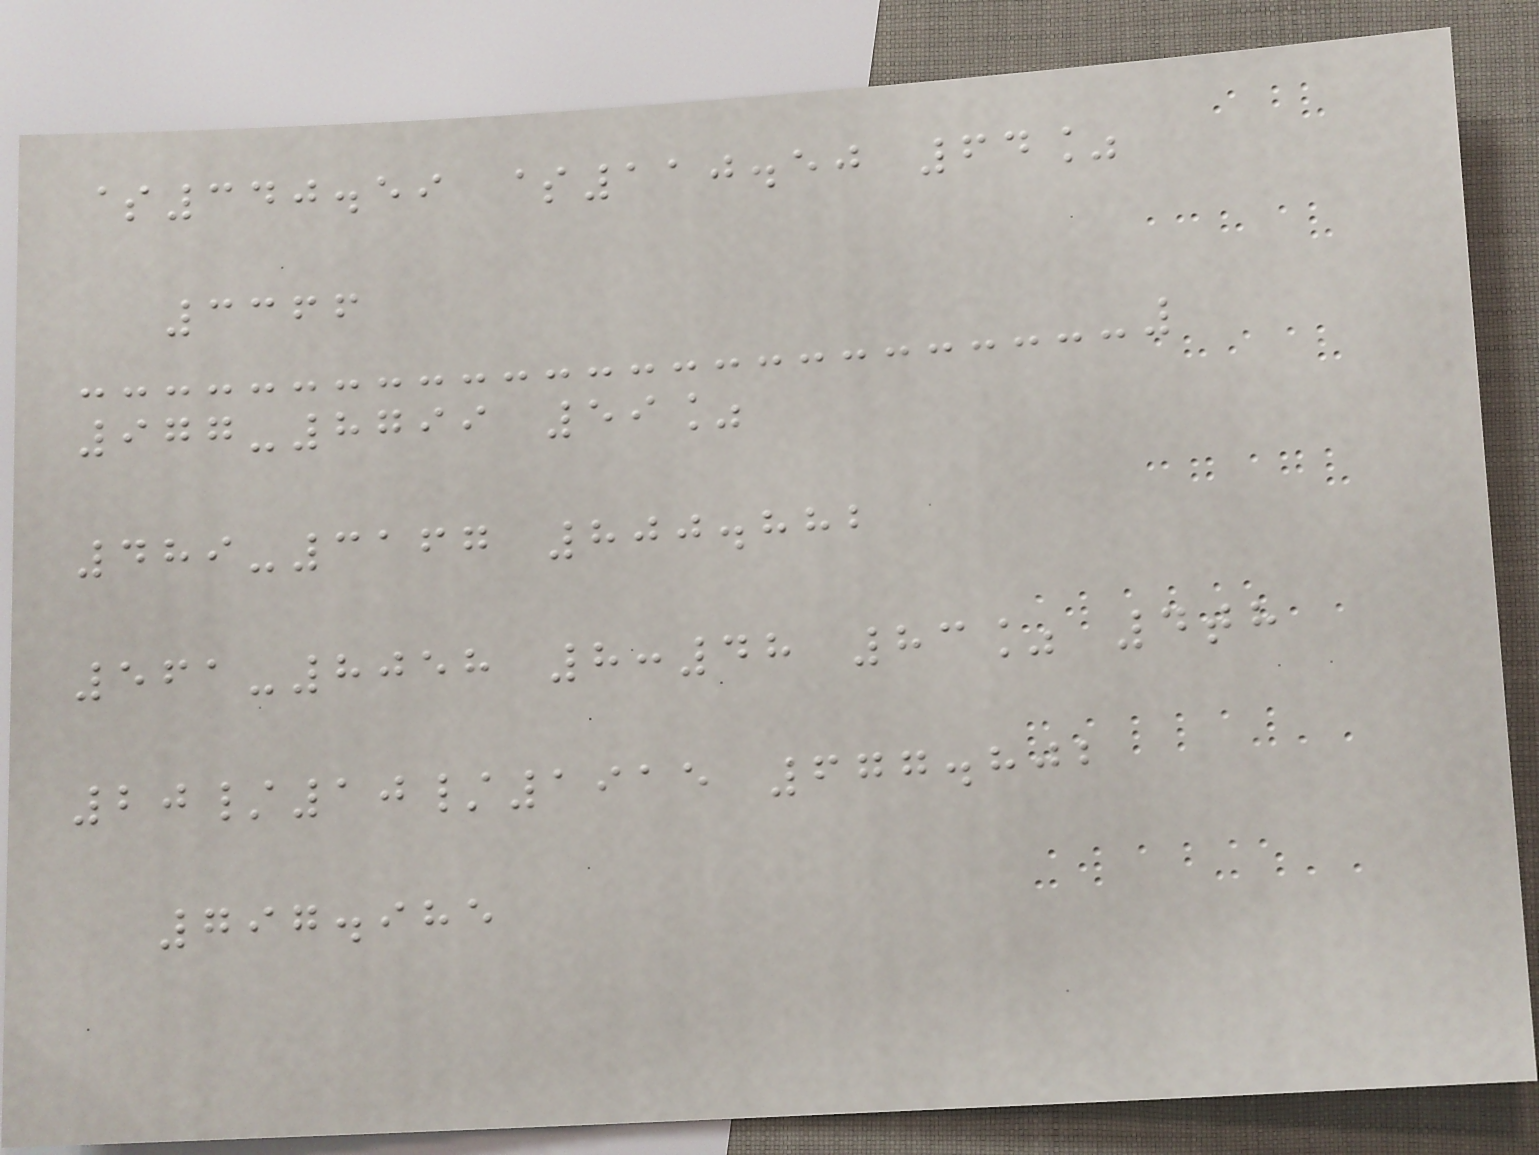$340.59 $110.50 64%
3366
977-8799 59%
489-3167 800.882
561-8058 8:48 83% 4th
20/10/1915 677.802
797.985
